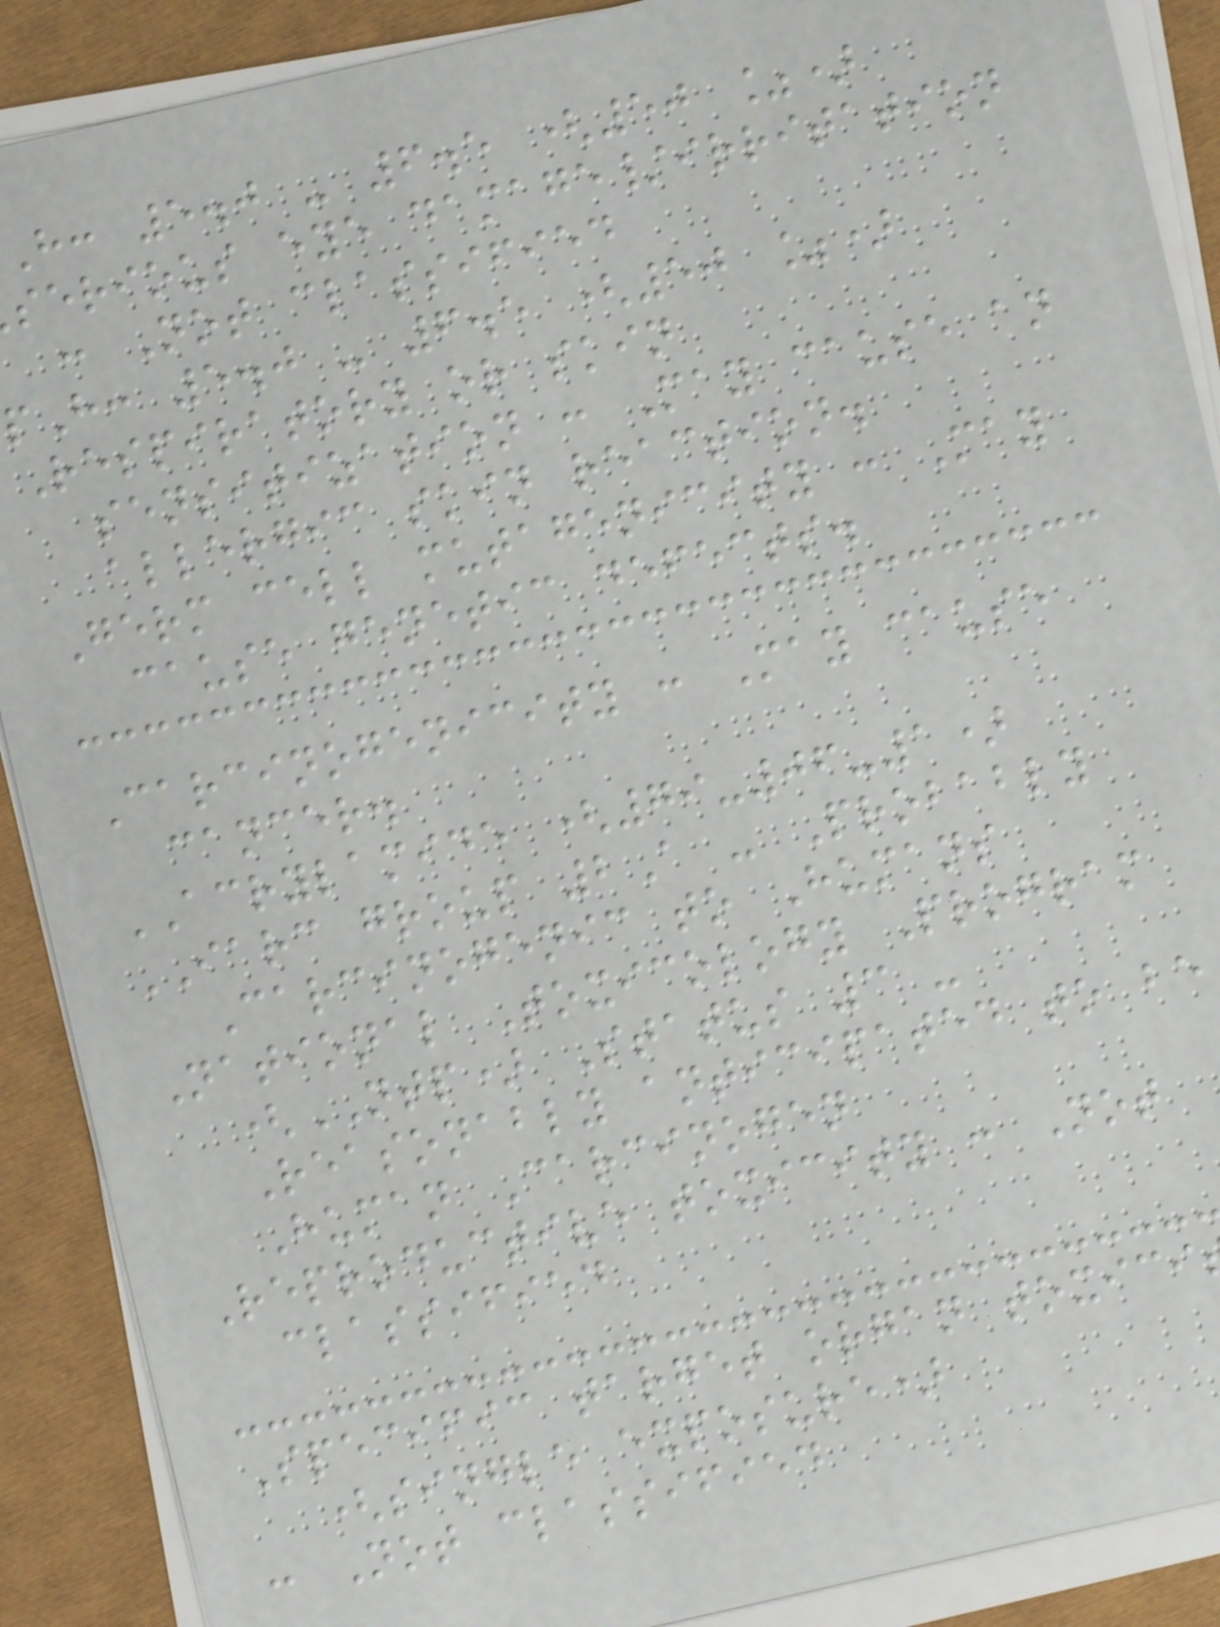h: 5.0 - 6.5 (50 %)
serious eye damage/irritation
: Not classified
pH: 5.0 - 6.5 (50 %)
Respiratory or skin
sensitization : May cause an
allergic skin reaction.
Germ cell mutagenicity : May
cause genetic defects.
Carcinogenicity : May cause
cancer.
ACRYLAMIDE (79-06-1)
IARC group 2A - Probably
Carcinogenic to Humans
National Toxicology Program
(NTP) Status 3 -
Reasonably anticipated to be
Human Carcinogen
Reproductive toxicity : Not
classified
Specific target organ toxici
(single exposure)
: Not classified
